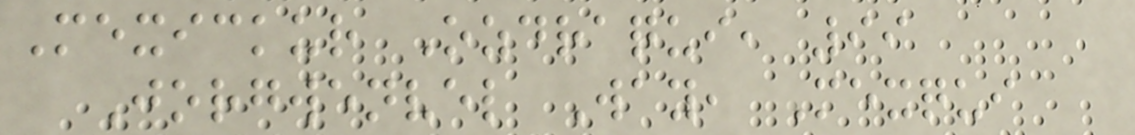Mexickur Ozdraqui, 99
Jorgwenvel Way, Mexqui
